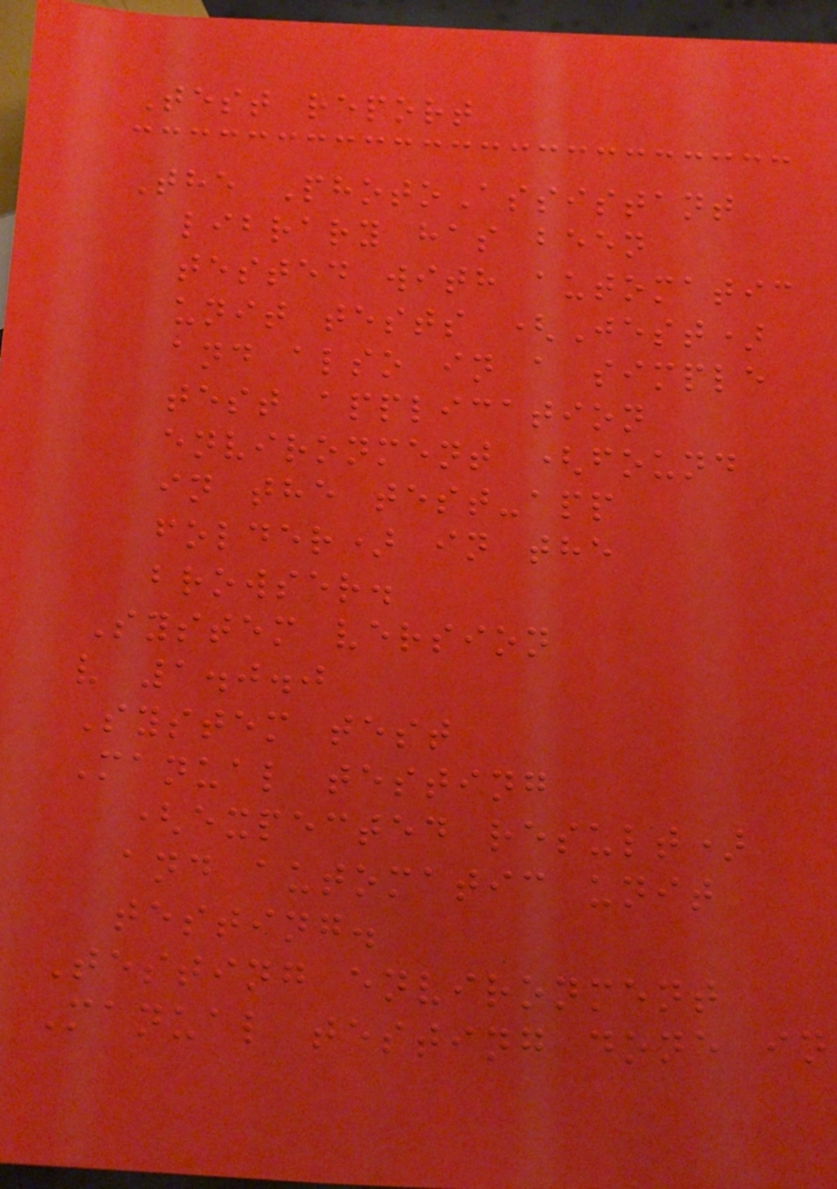Test report
The PhotoAssistant
library has been
tested with automatic
unit tests (Jest)
and also in a simple
test application
environment (found
in the test-app
folder) in the
browser.
System version
v 1.0.0
System test
Manual testing
(expected result)
and automatic unit
testing.
Testing environment
Manual testing done in
